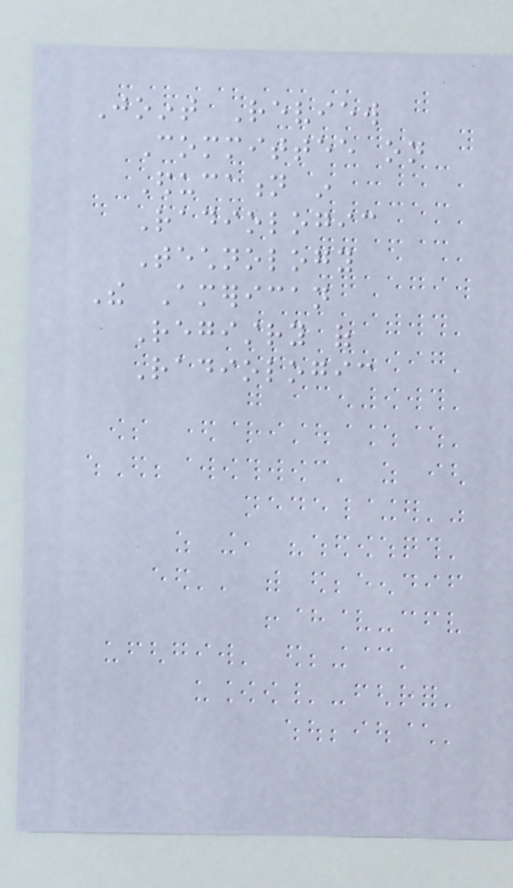Joint Review
Committee on
Education in
Radiologic
Technology
The American
Registry of
Radiologic
